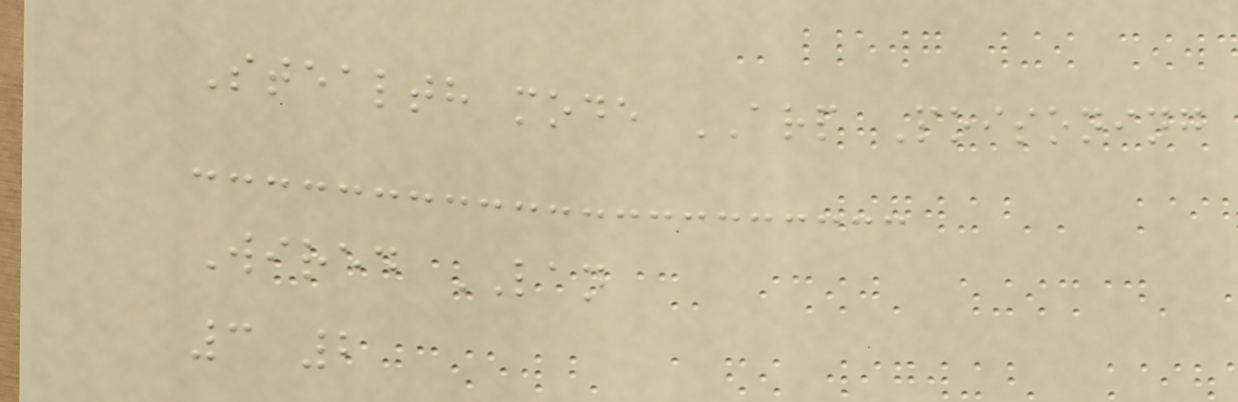Stealth mode ARP Poisoning
Wired LAN
3 2
